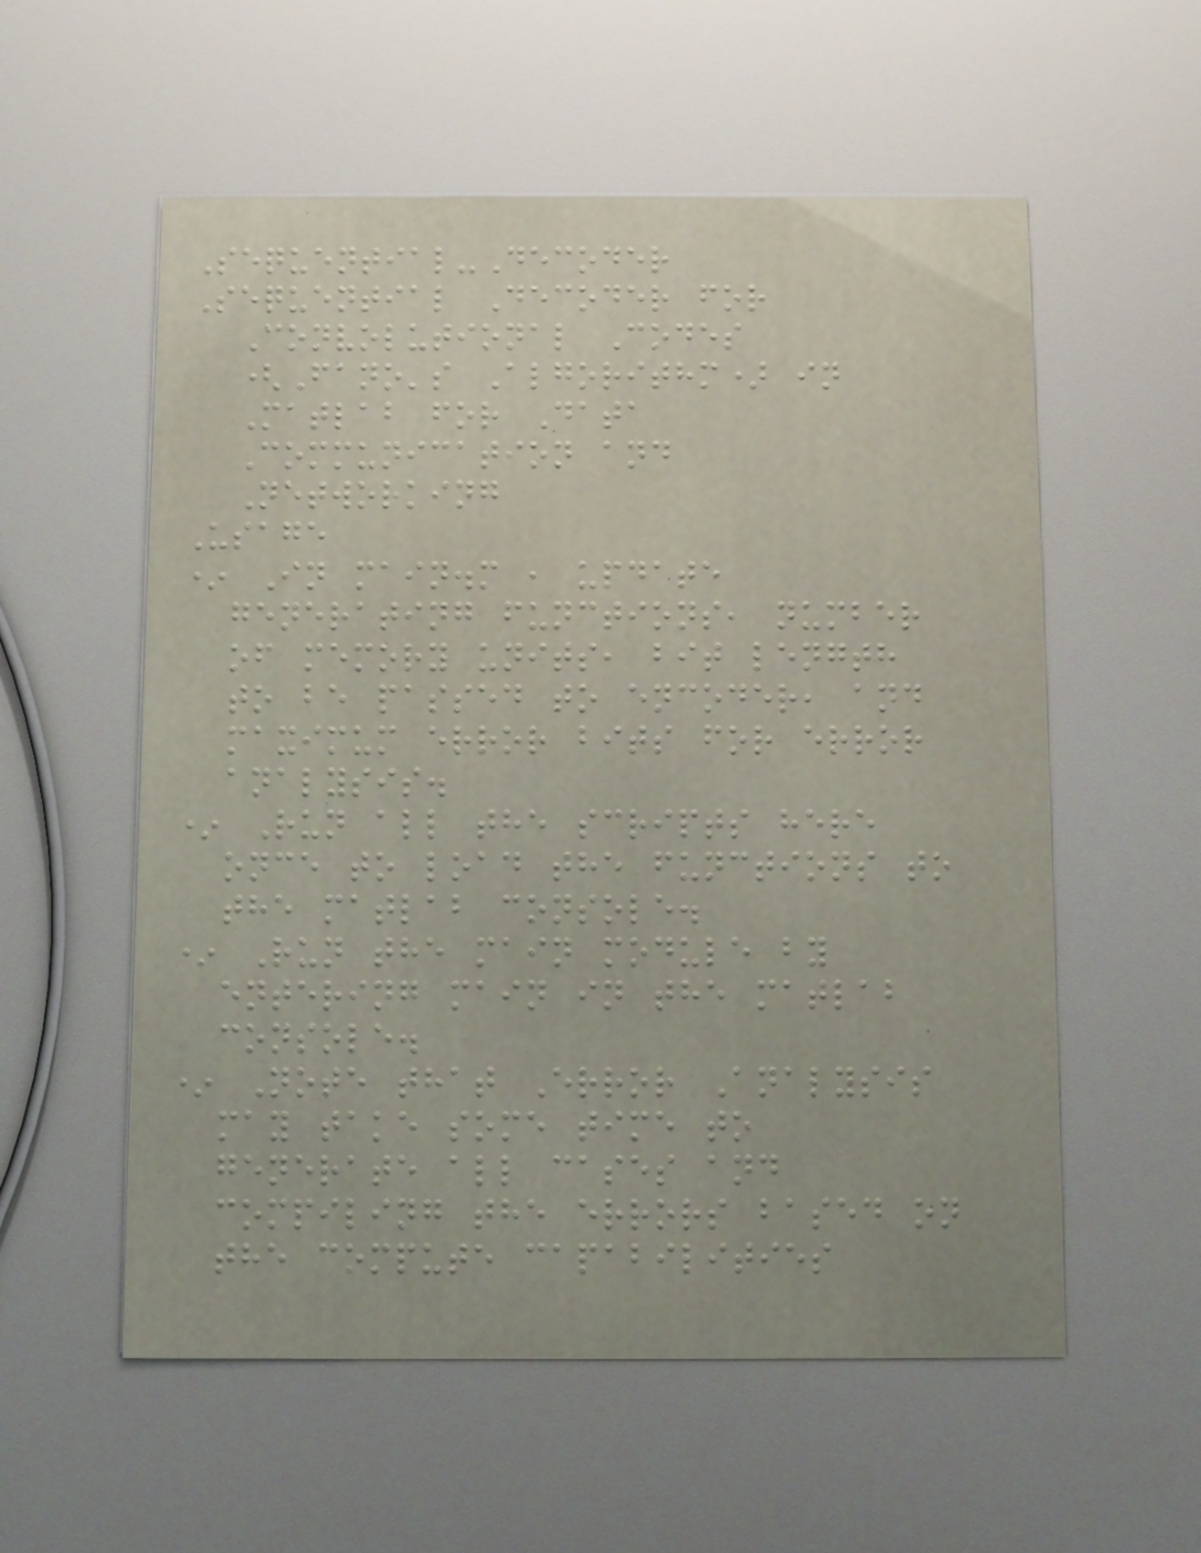Sequential-Decoder
Sequential Decoder for
Convolutional Codes
(Fano's Algorithm) in
Matlab for Data
Communication and
Networking
Usage
* In main.m , update
generating functions, number
of memory units, bit length
to be passed to encoder, and
maximum error bits for error
analysis.
* Run all the scripts here
once to load the functions to
the matlab console.
* Run the main module by
entering main in the matlab
console.
* Note that Error Analysis
may take some time to
generate all cases and
compiling the errors based on
the compute capabilities
